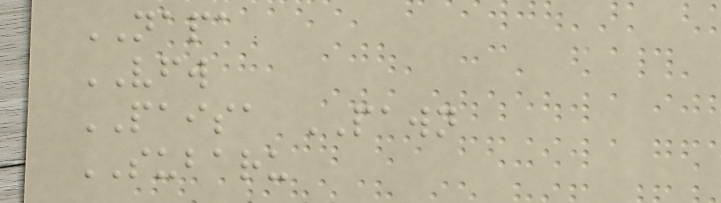NAPA
VFW
PAISA PAWN
SUBARU
